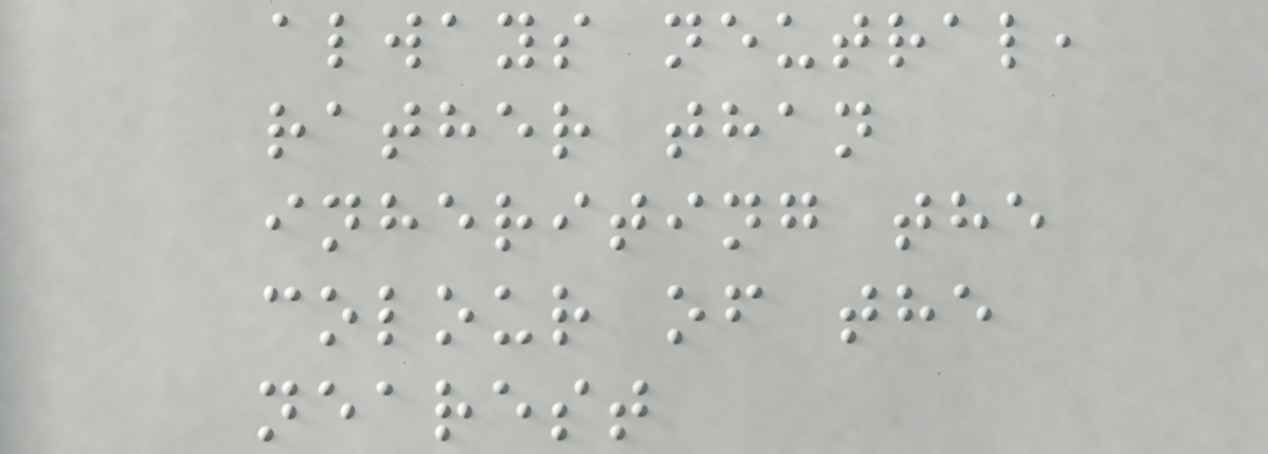always neutral,
rather than
inheriting the
colour of the
nearest
